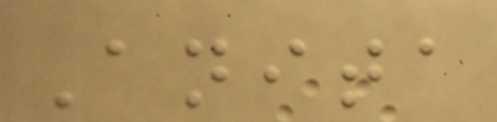Anita
